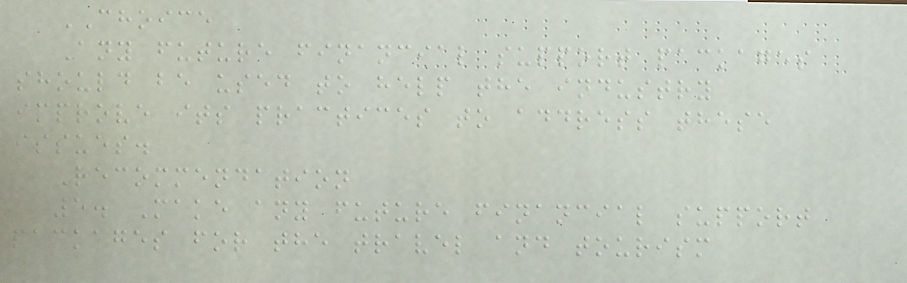CHOICE
Any future financial support packages
should be used to help the industry
improve its practices to address these
issues.
Recommendation
5. Make any future financial support
packages for the travel and tourism
